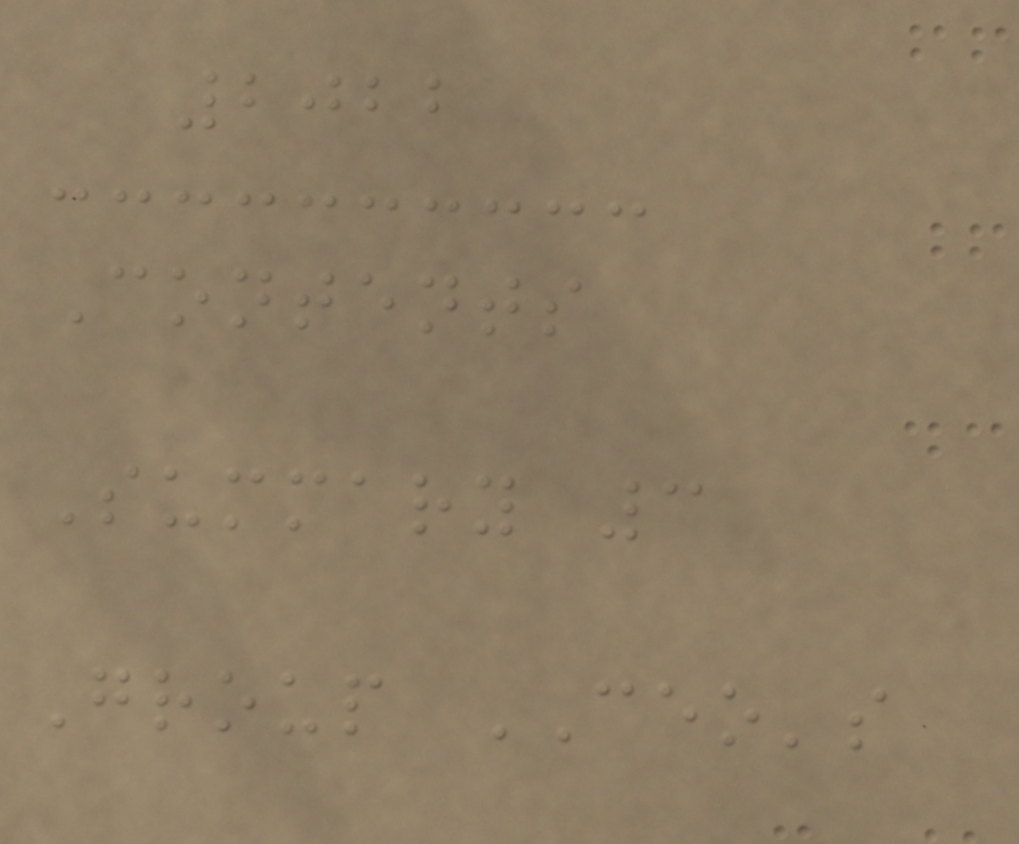2022
Contents
Summary 3
Group CEO's
